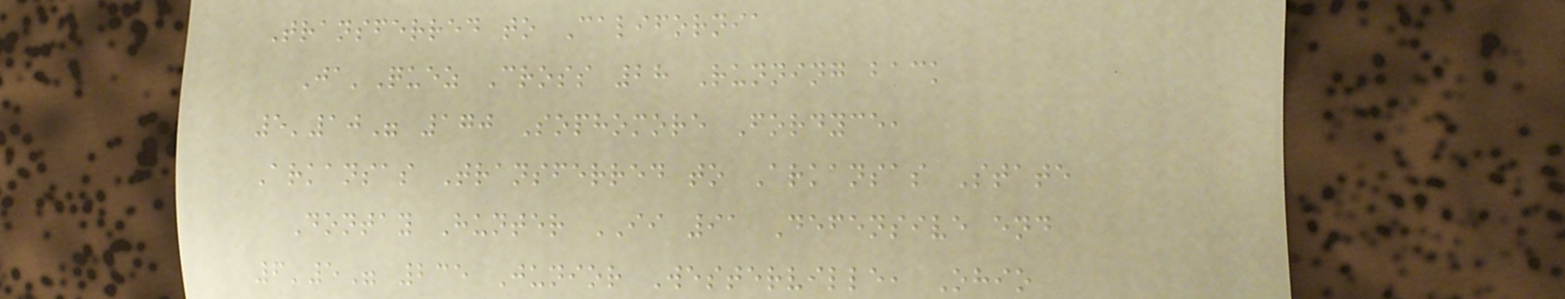Transferred to California
Ja'Quez Cross 28 Running back
5'10" 170 Sophomore Fordyce,
Arkansas Transferred to Arkansas State
Dontay Hunter II 91 Defensive end
6'5" 235 Junior Westerville, Ohio
